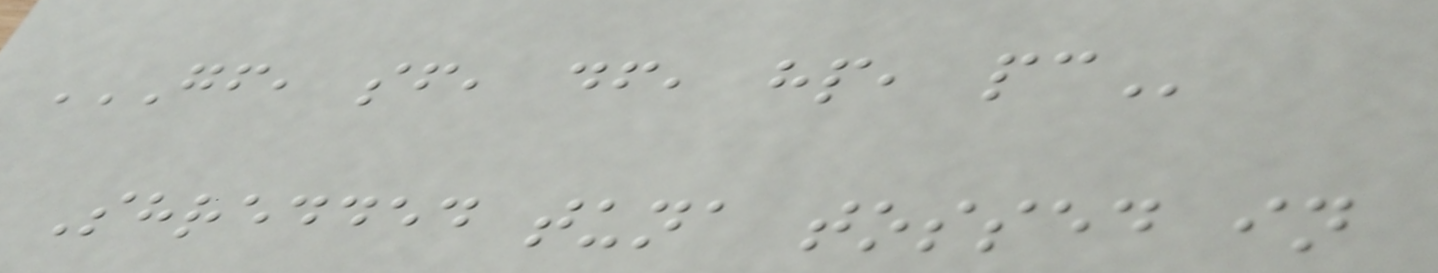GF, SF, DF, HP, PC
Shredded tuna tossed in
